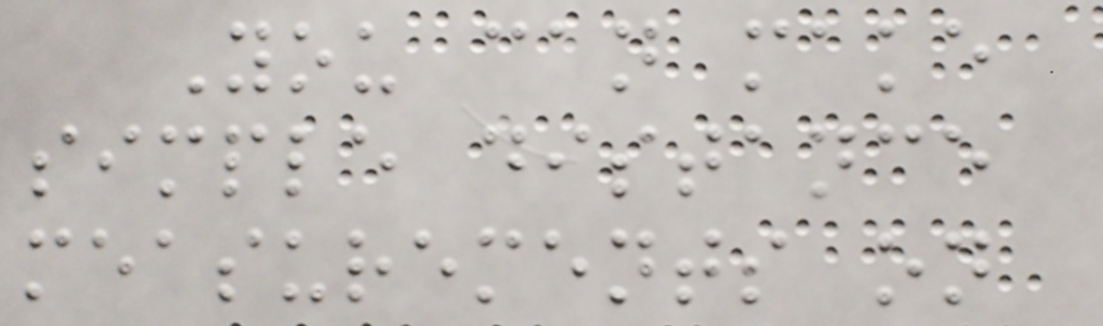You can make
simple distance
measurements on
